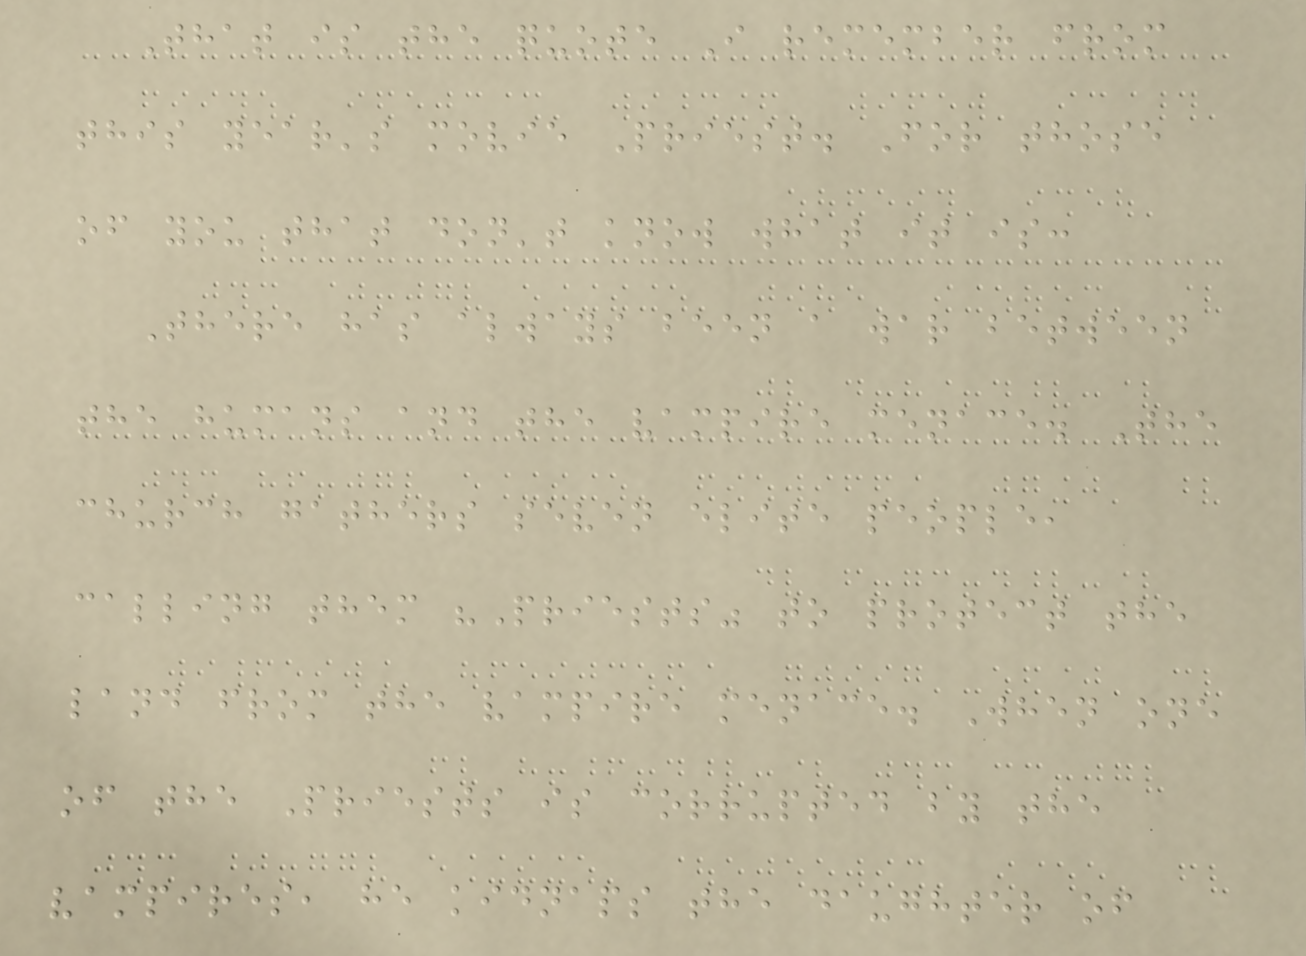That is the quote I remember from
this year's movie Priest. For those
of you that don't know what it is:
There has always been a war between
the humans and the vampire menace. The
church gathers seven elite people,
calling them "Priests" to protect the
land from the vampire menace. When one
of the Priests is corrupted by the
vampires, he kidnaps the daughter of
